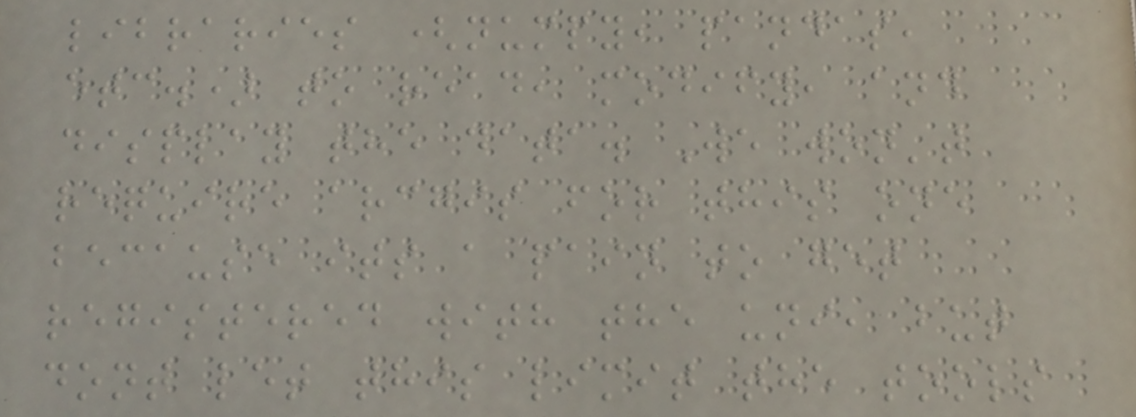libraries (numpy, pandas,
etc.) to read, modify, and
display the data. We won't
require arcgis for this one
because its a pain to get
registered with the uni, but
dont let this limit the tools
